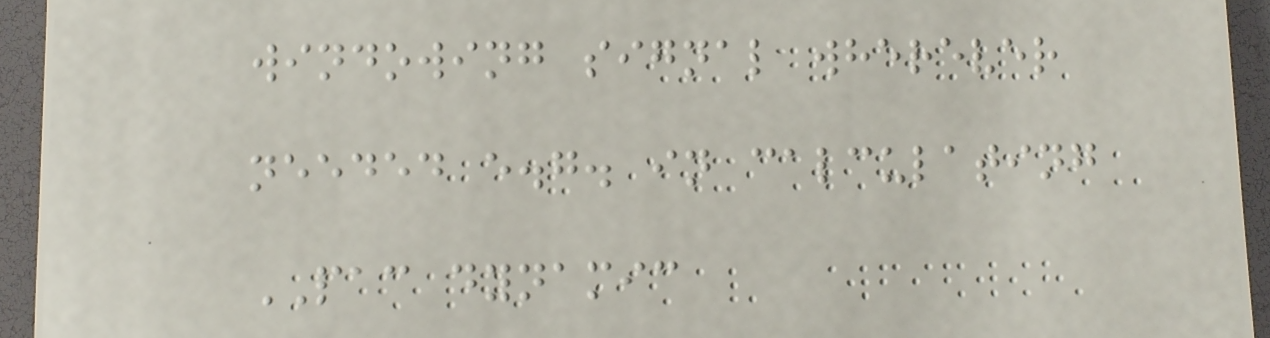windowing signal wherever
needed e.g. in calculating
PAC dynamic
